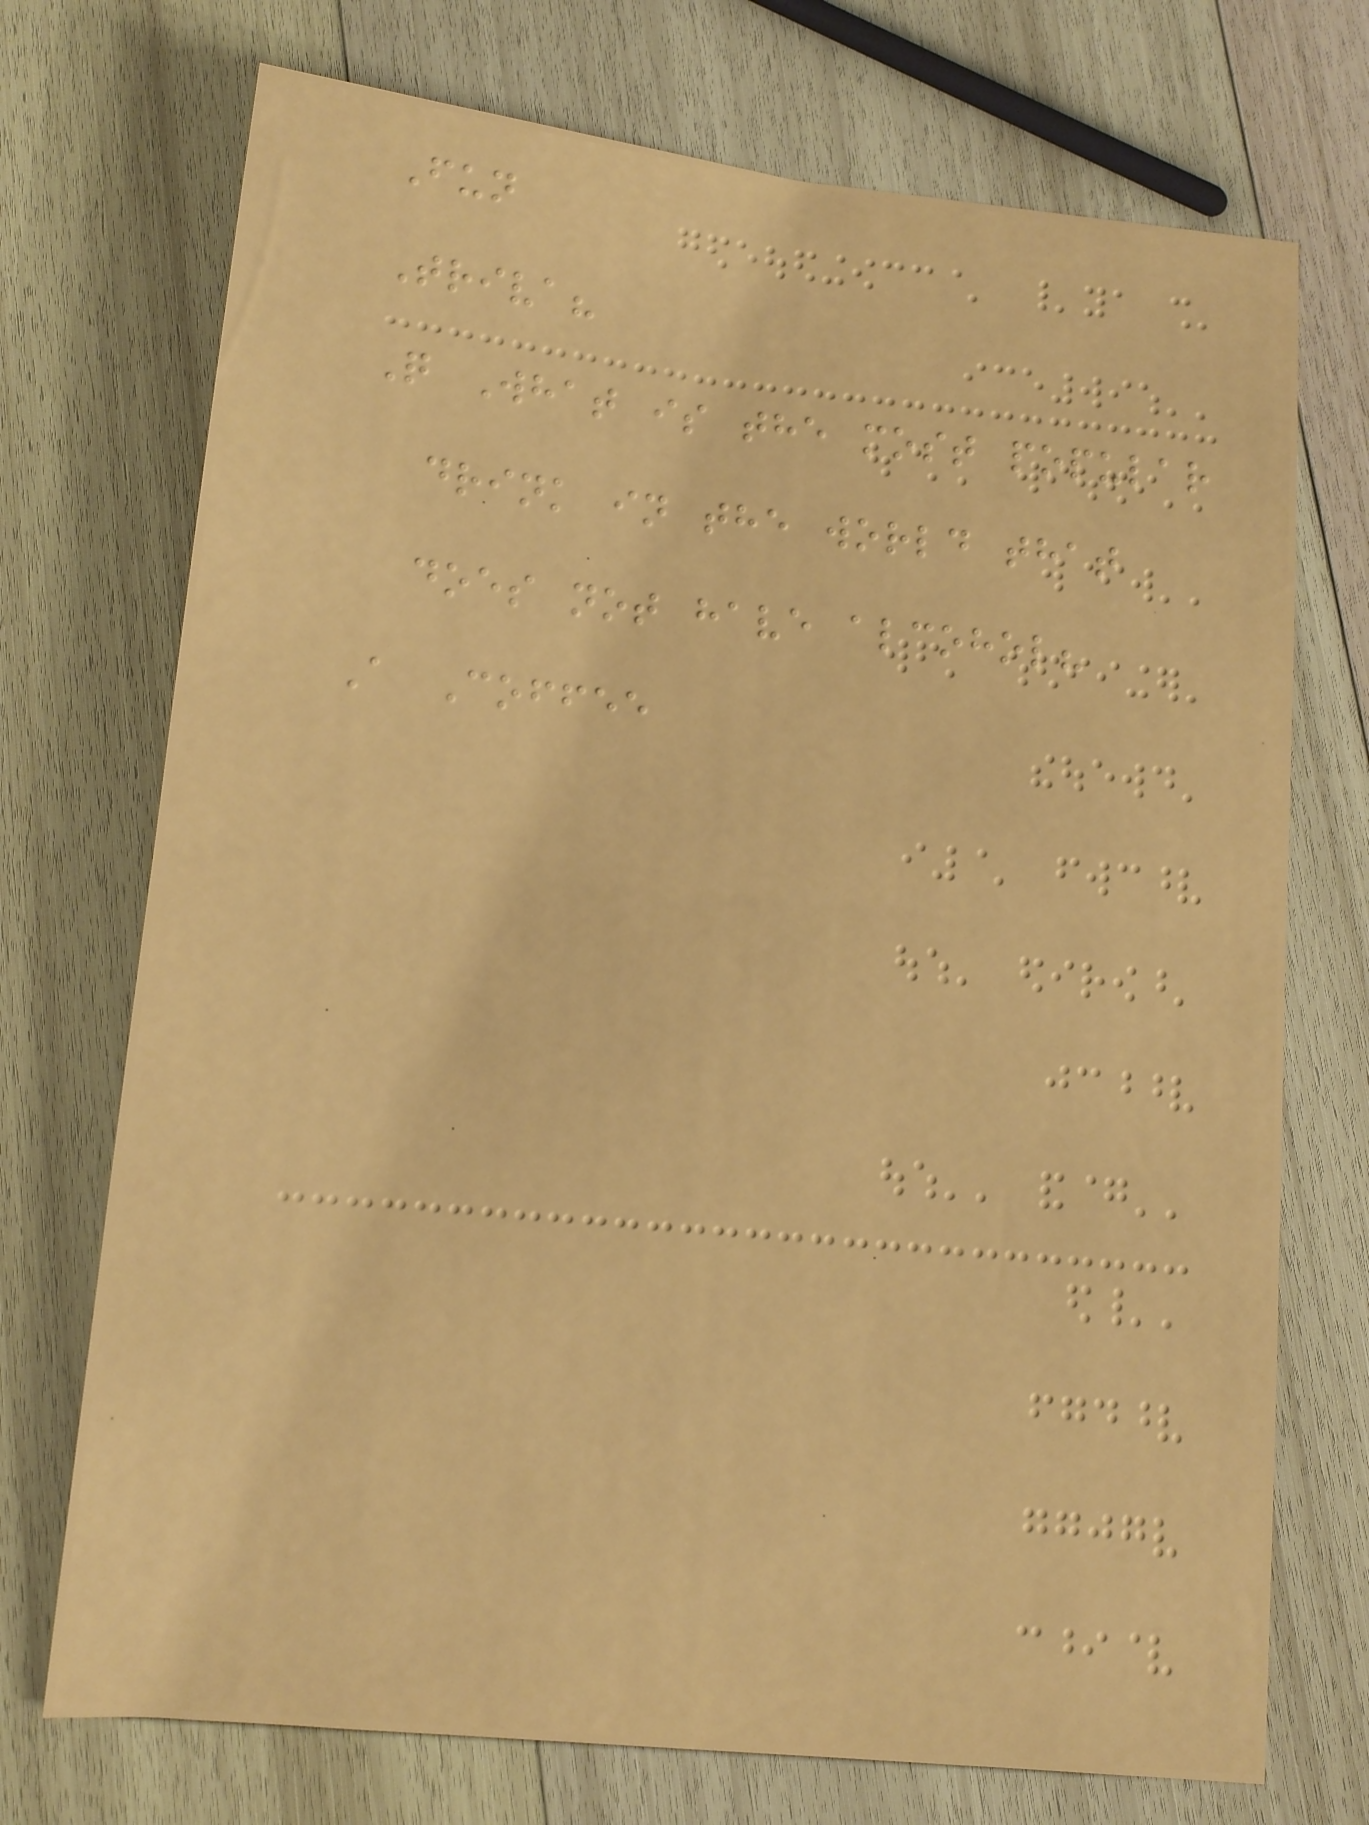Fun
Triva?
Q What is the most popular
drink in the world that
does not have alcohol?
A Coffee
